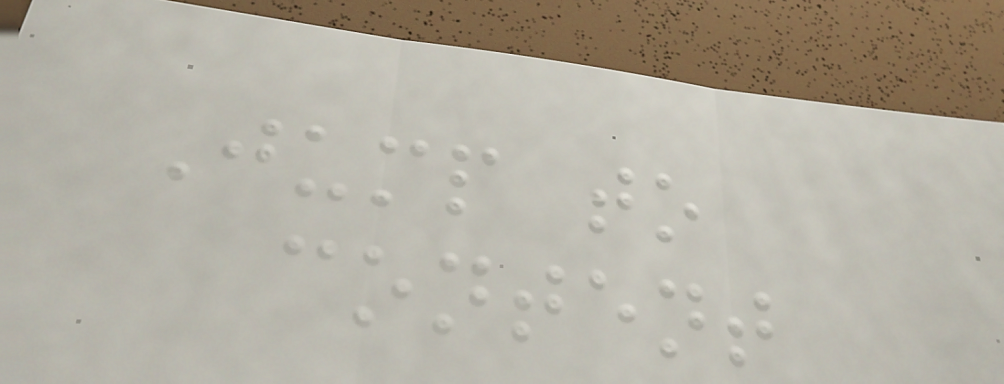Jump to
content
